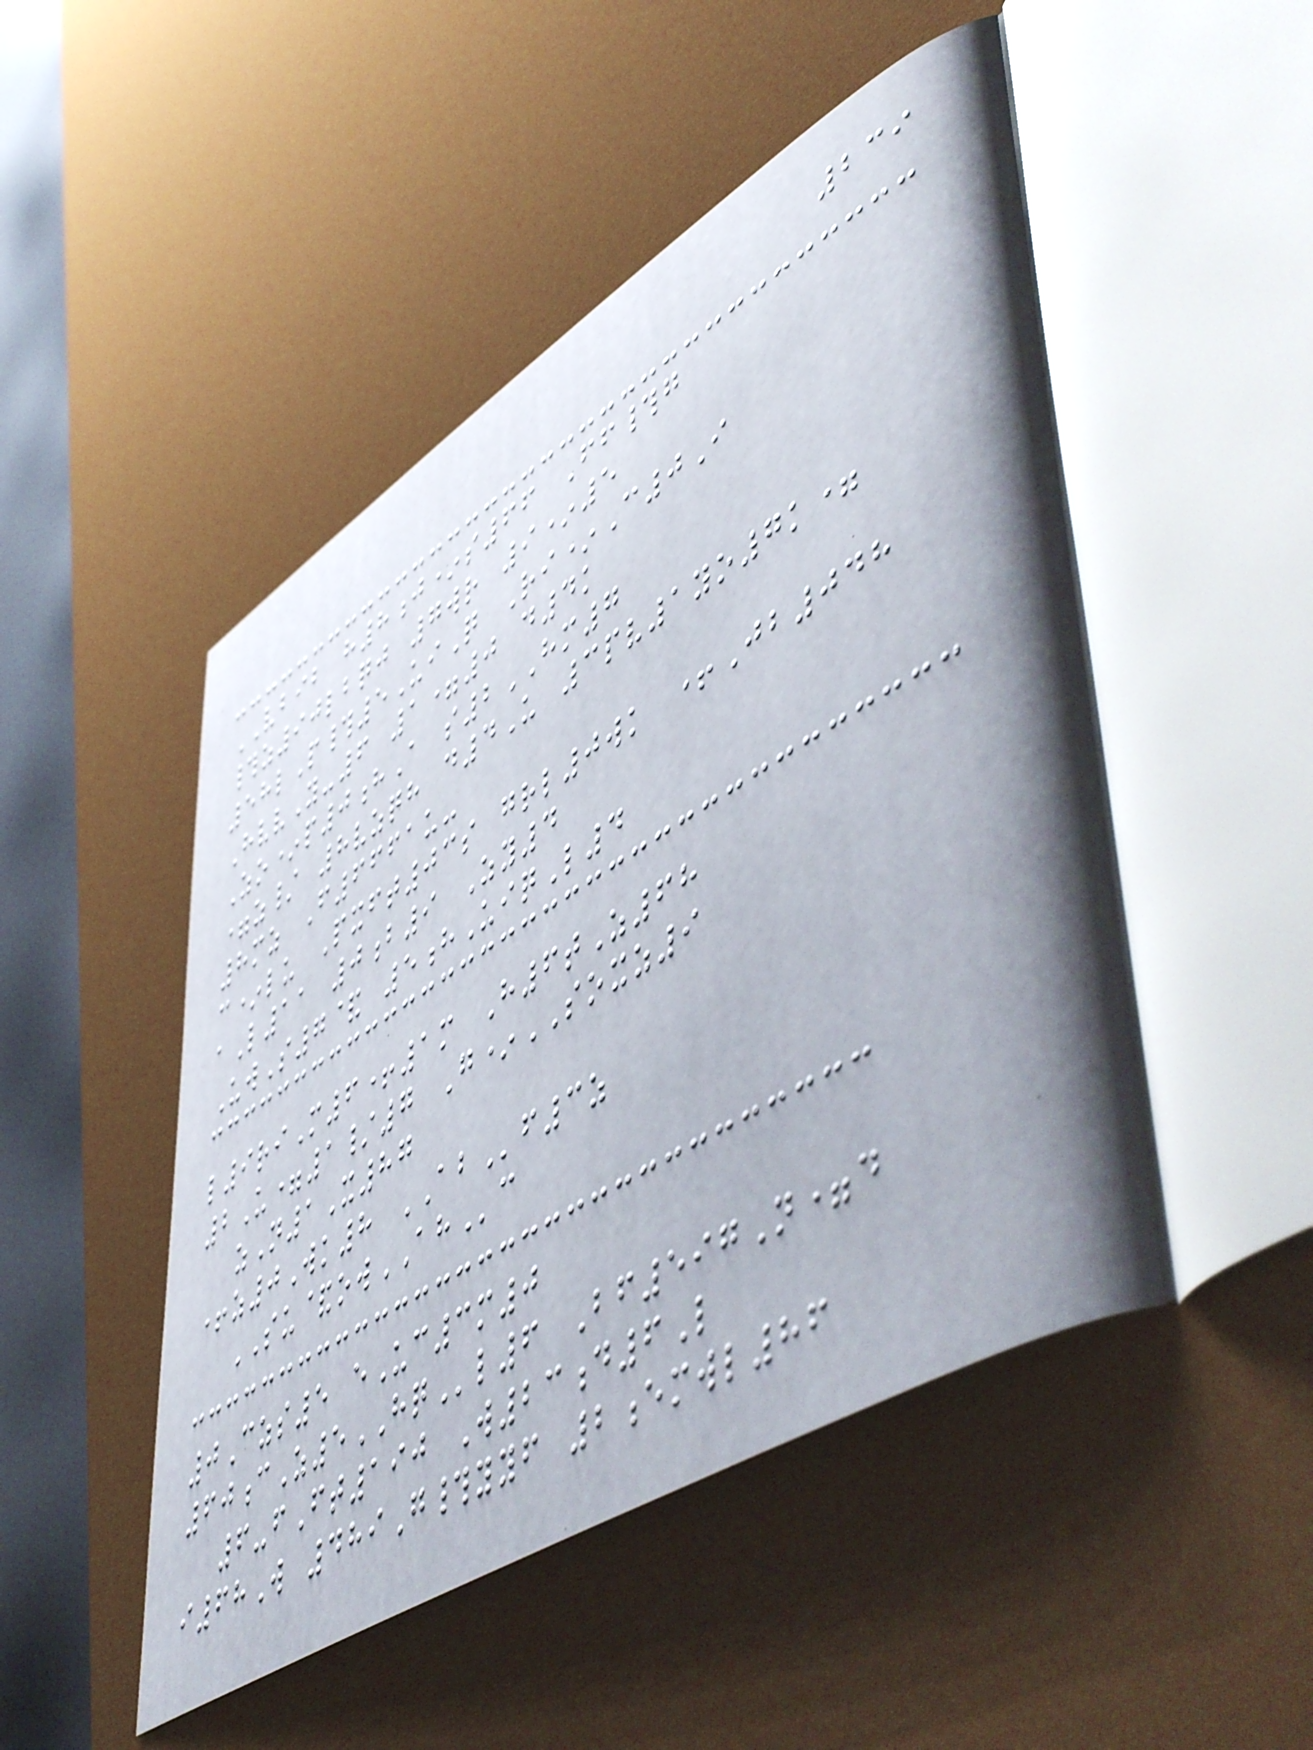239
VBIB h8j*s66 Ff#g
#z90lbqj 7wr 9*5
58lP#5UiQ Ri*C0I
HvvY-6 1=0 d4k
Zo*p0hA s2HM7
=z/ 8vzqh d4U 3pv1yo7k=
8mz F6661u-
c*lu Pxft03s grl0wk +Jb048
aL11 0b9 Zy4
UwS7& 5hUiqL4
l9riM6+1m H6tZ68
2U=1/7 G*SOXZ9
zN1X87
+z0Wk8 ABf3z
SU&owAHc
0Czs5 eUc3m0
60cZ5HQl6 Bf597N=d
6-fFt190 W23d6L
i68W 489G#yyf 2emwl86
